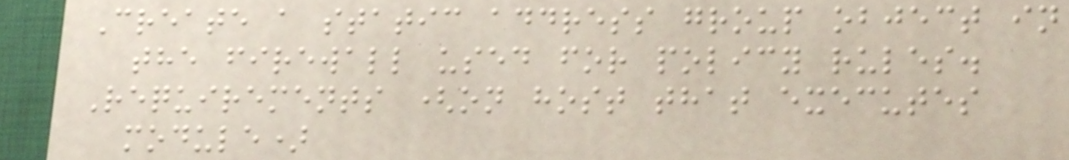Create a static address group object in
the firewall used for policy rules.
Requirements (on host that executes
module)
